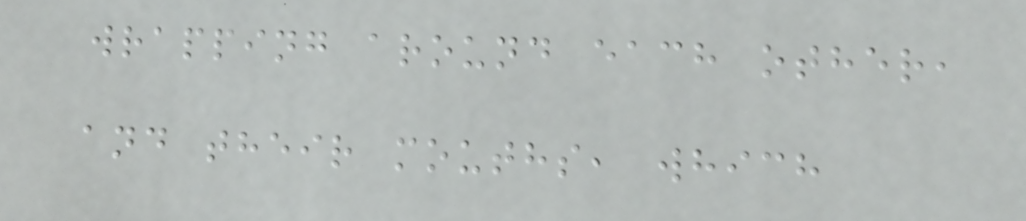wrapping around each other,
and their mouths, which
